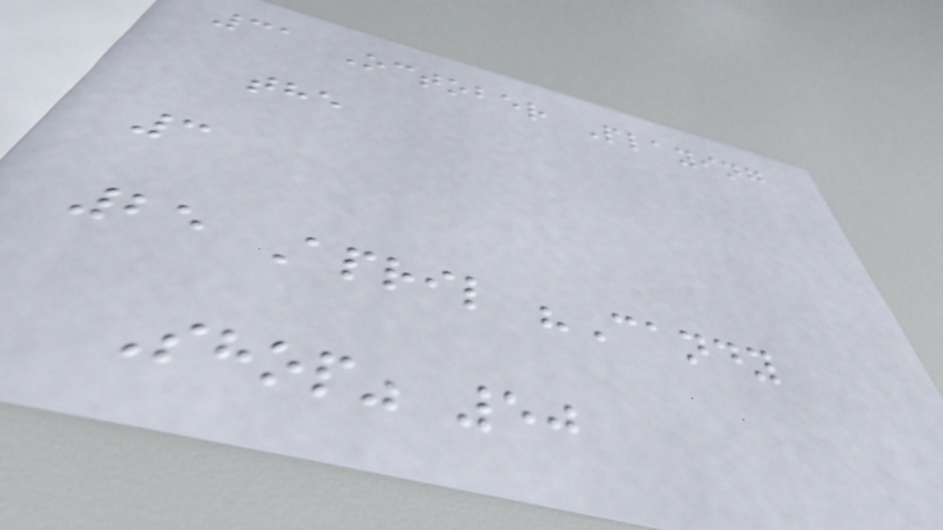31 October Playing
the
3
25 April "Candy
Shop" 50
